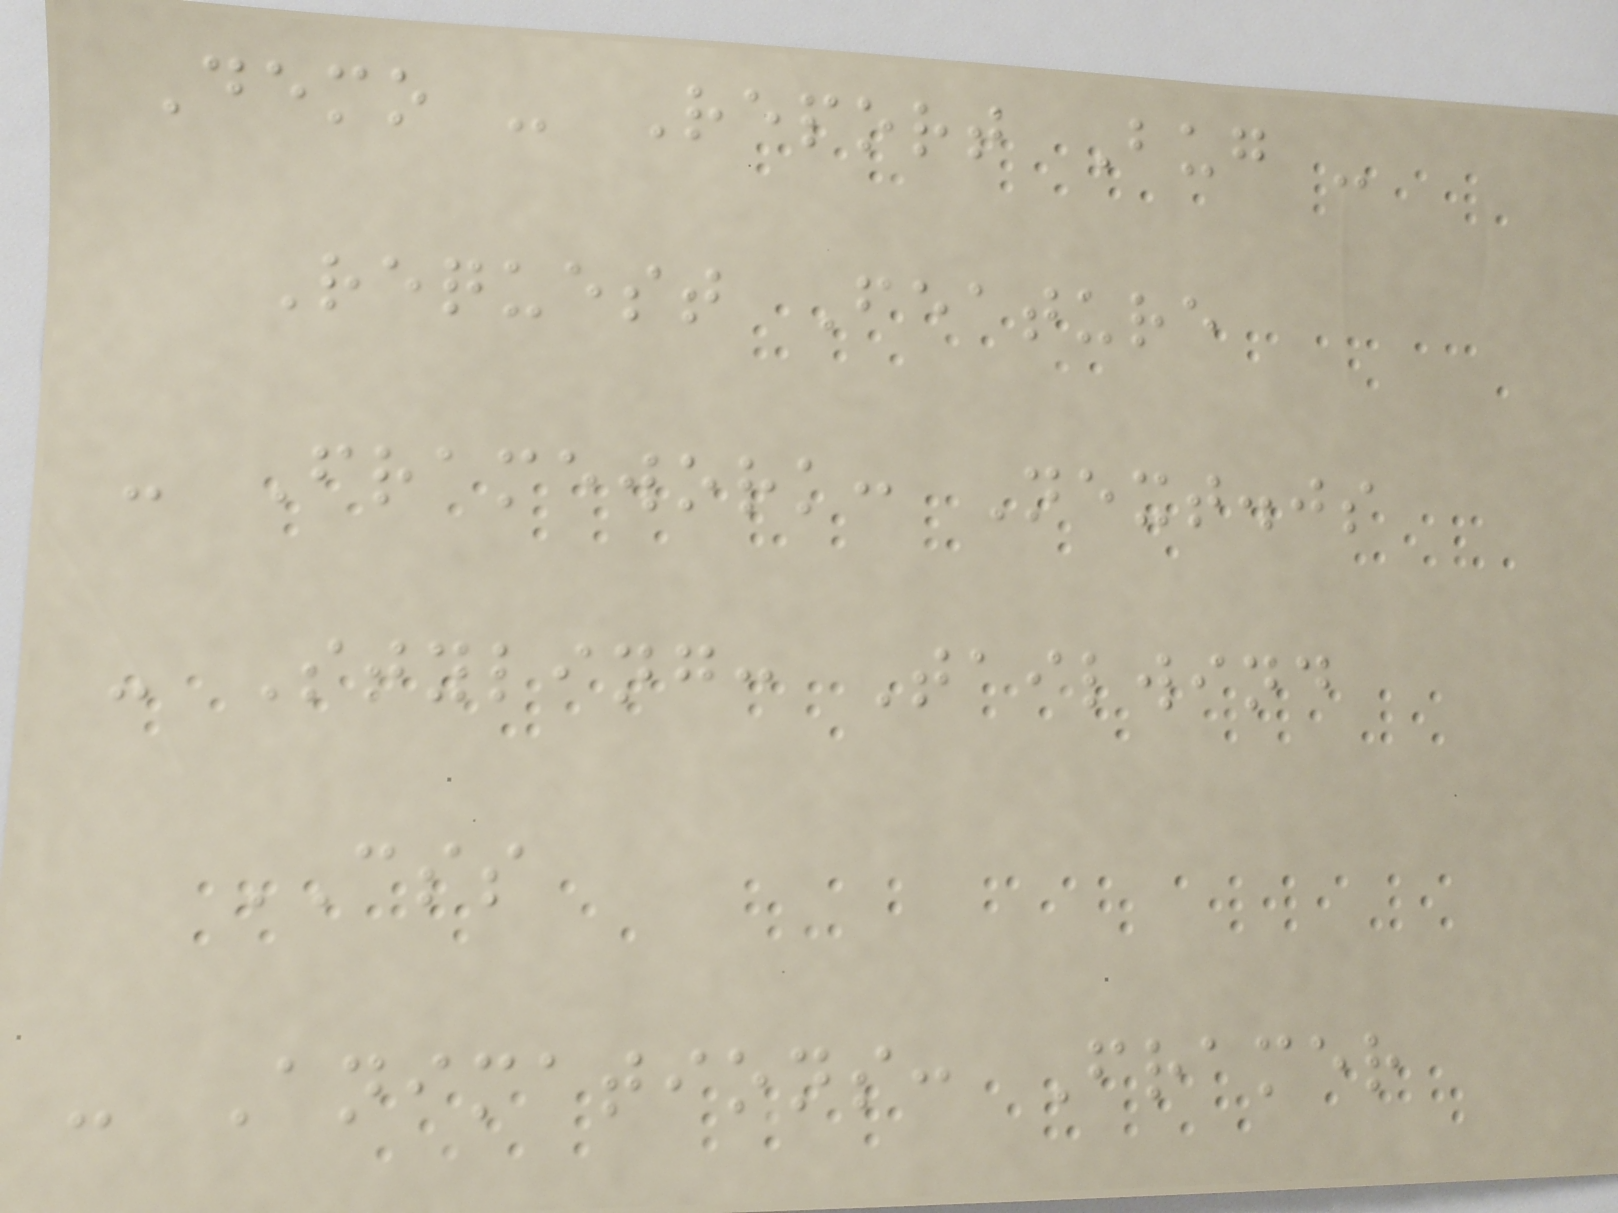Demo - Report Bug -
Request Feature
- Framework: Next.js
- Styling: Tailwind
CSS
- Animations: Framer
